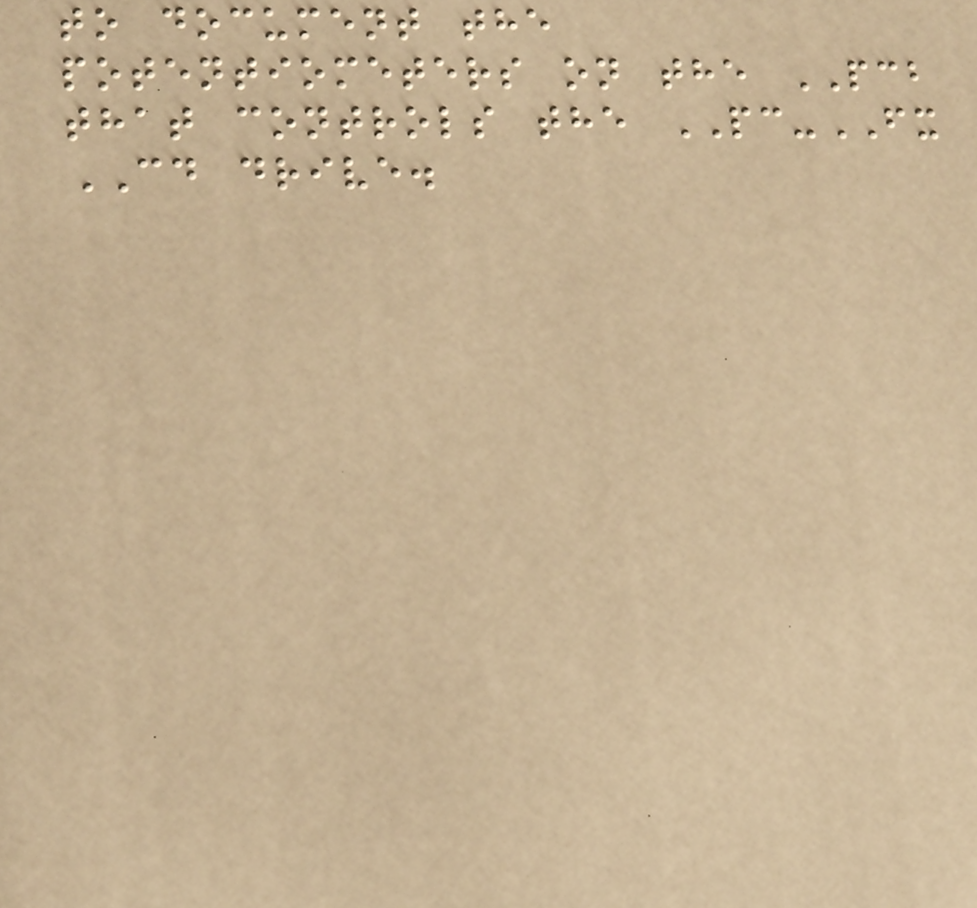to document the
potentiometers on the PCB
that controls the PC-FX
CD drive.
